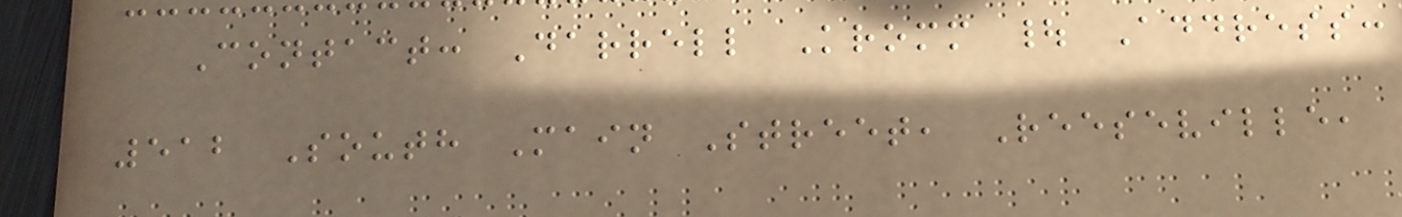Contact: Darrell Kromm | Address:
512 South Main Street, Reeseville,
